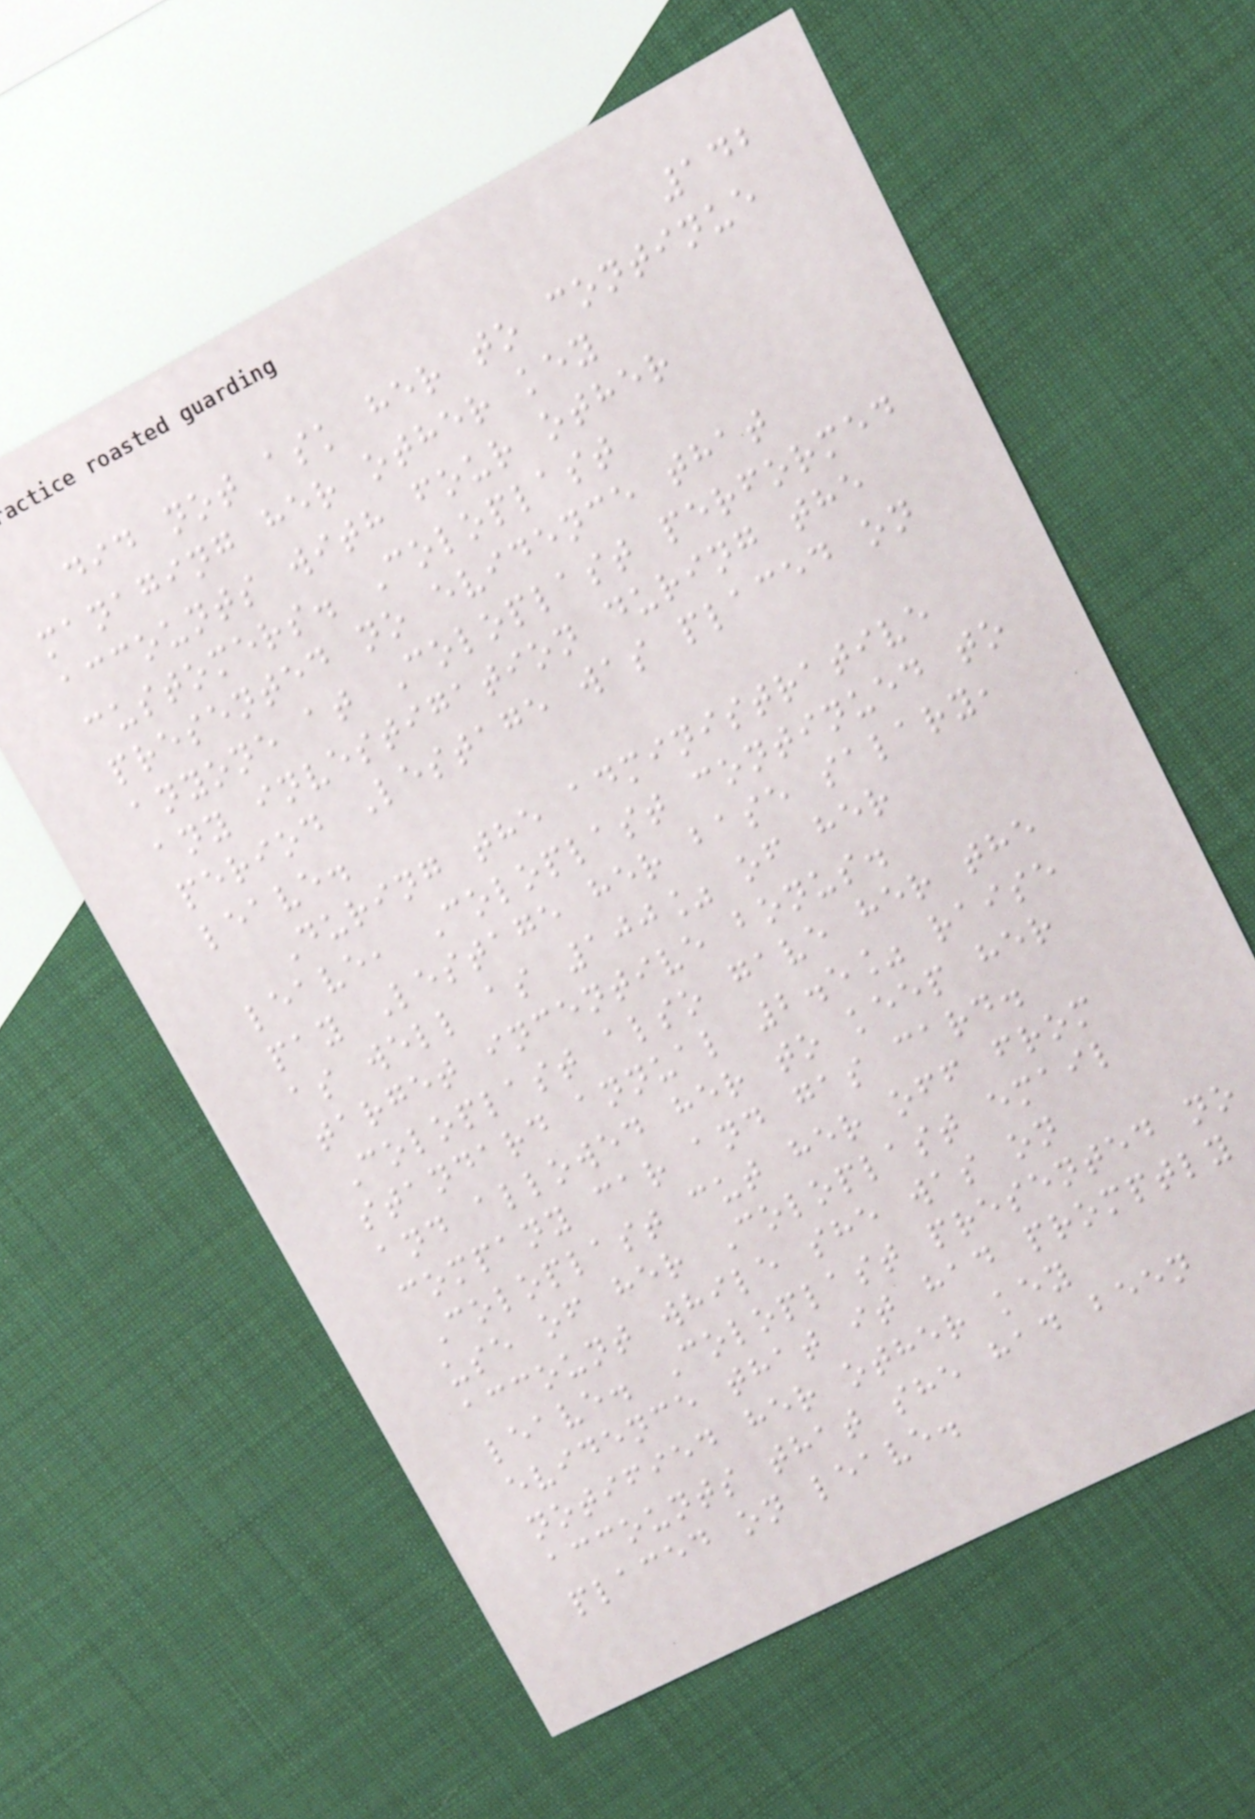142
did not ask her to continue
managing her other key
accounts with four other
customers. Coloplast
presented no evidence that
anyone at Coloplast performed
any investigation during the
period Lestage was placed on
leave.
During the administrative
leave, Coloplast continued to
pay Lestage her base salary,
as well as 100% of her
target incentive bonus.
Coloplast also gave her the
standard annual 2.5% raise
and allowed her to keep her
company car and gas card.
Coloplast cut her off from
use of her Coloplast email
account while she was on
leave. Coloplast presented no
evidence that it had promptly
notified her other key
accounts that she had been
placed on leave.
